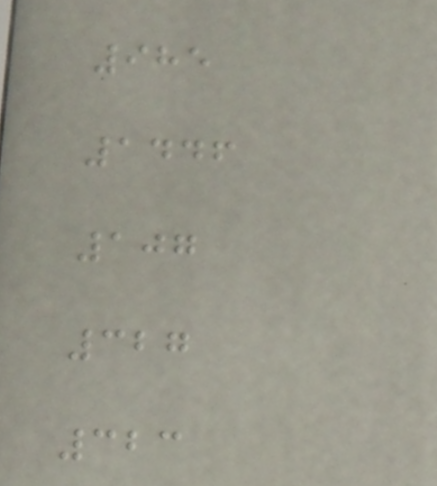985
1446
107
327
323
